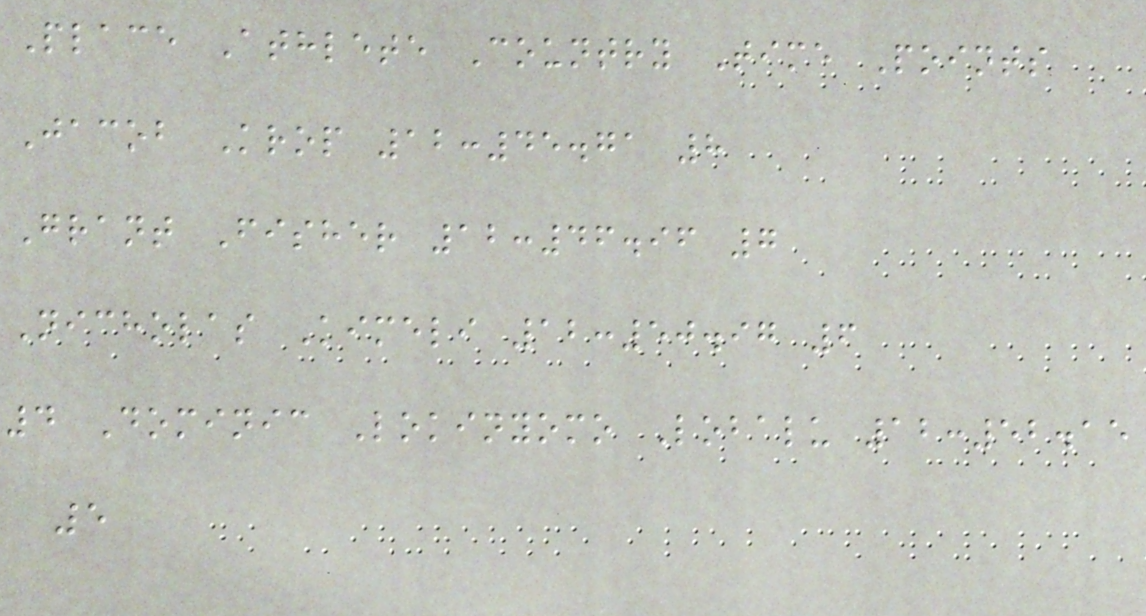Place Athlete Country Time Points
Jacob Krop 12:45.71 8
Grant Fisher 12:46.96 7
Nicholas Kimeli 12:50.97 6
4 Dominic Lokinyomo Lobalu 12:52.15
5
